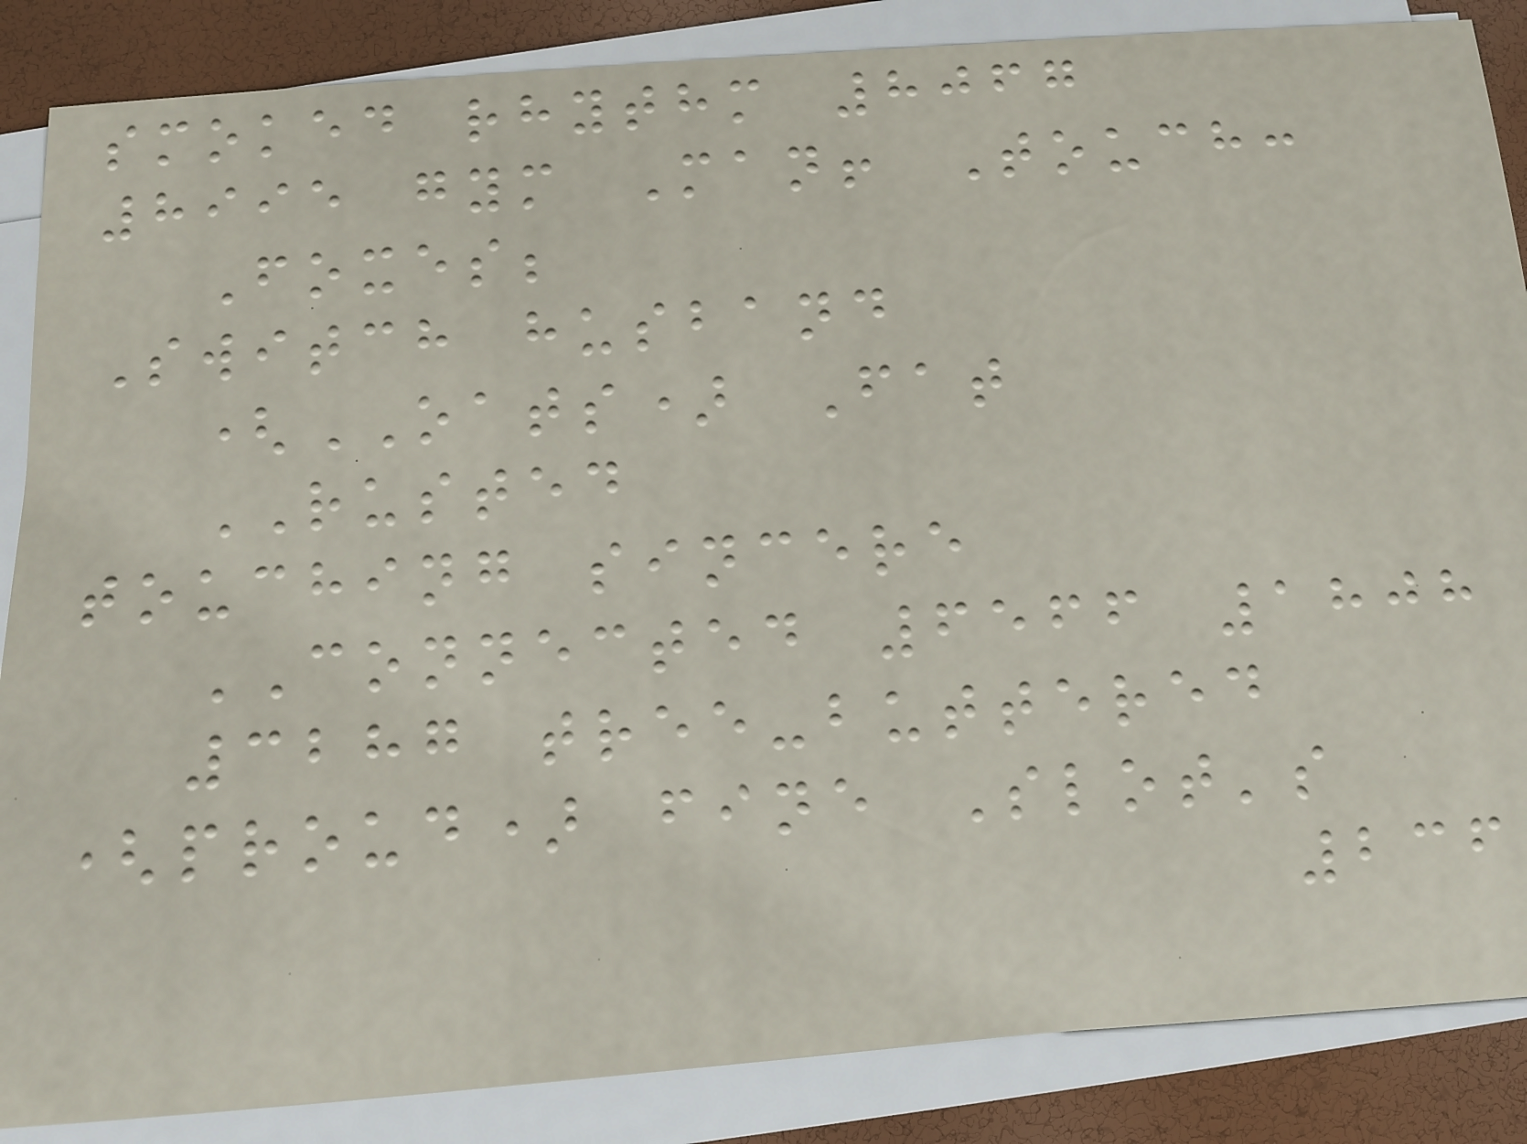smoked rhythm 8067
8995 gym Man! Touch:
Foxes;
Switch husband
(OATS) Fat
RUSTED
touching sincere
CONNECTED 6566 1808
3287 tree-buttered
(proud) fine Slot's
236
